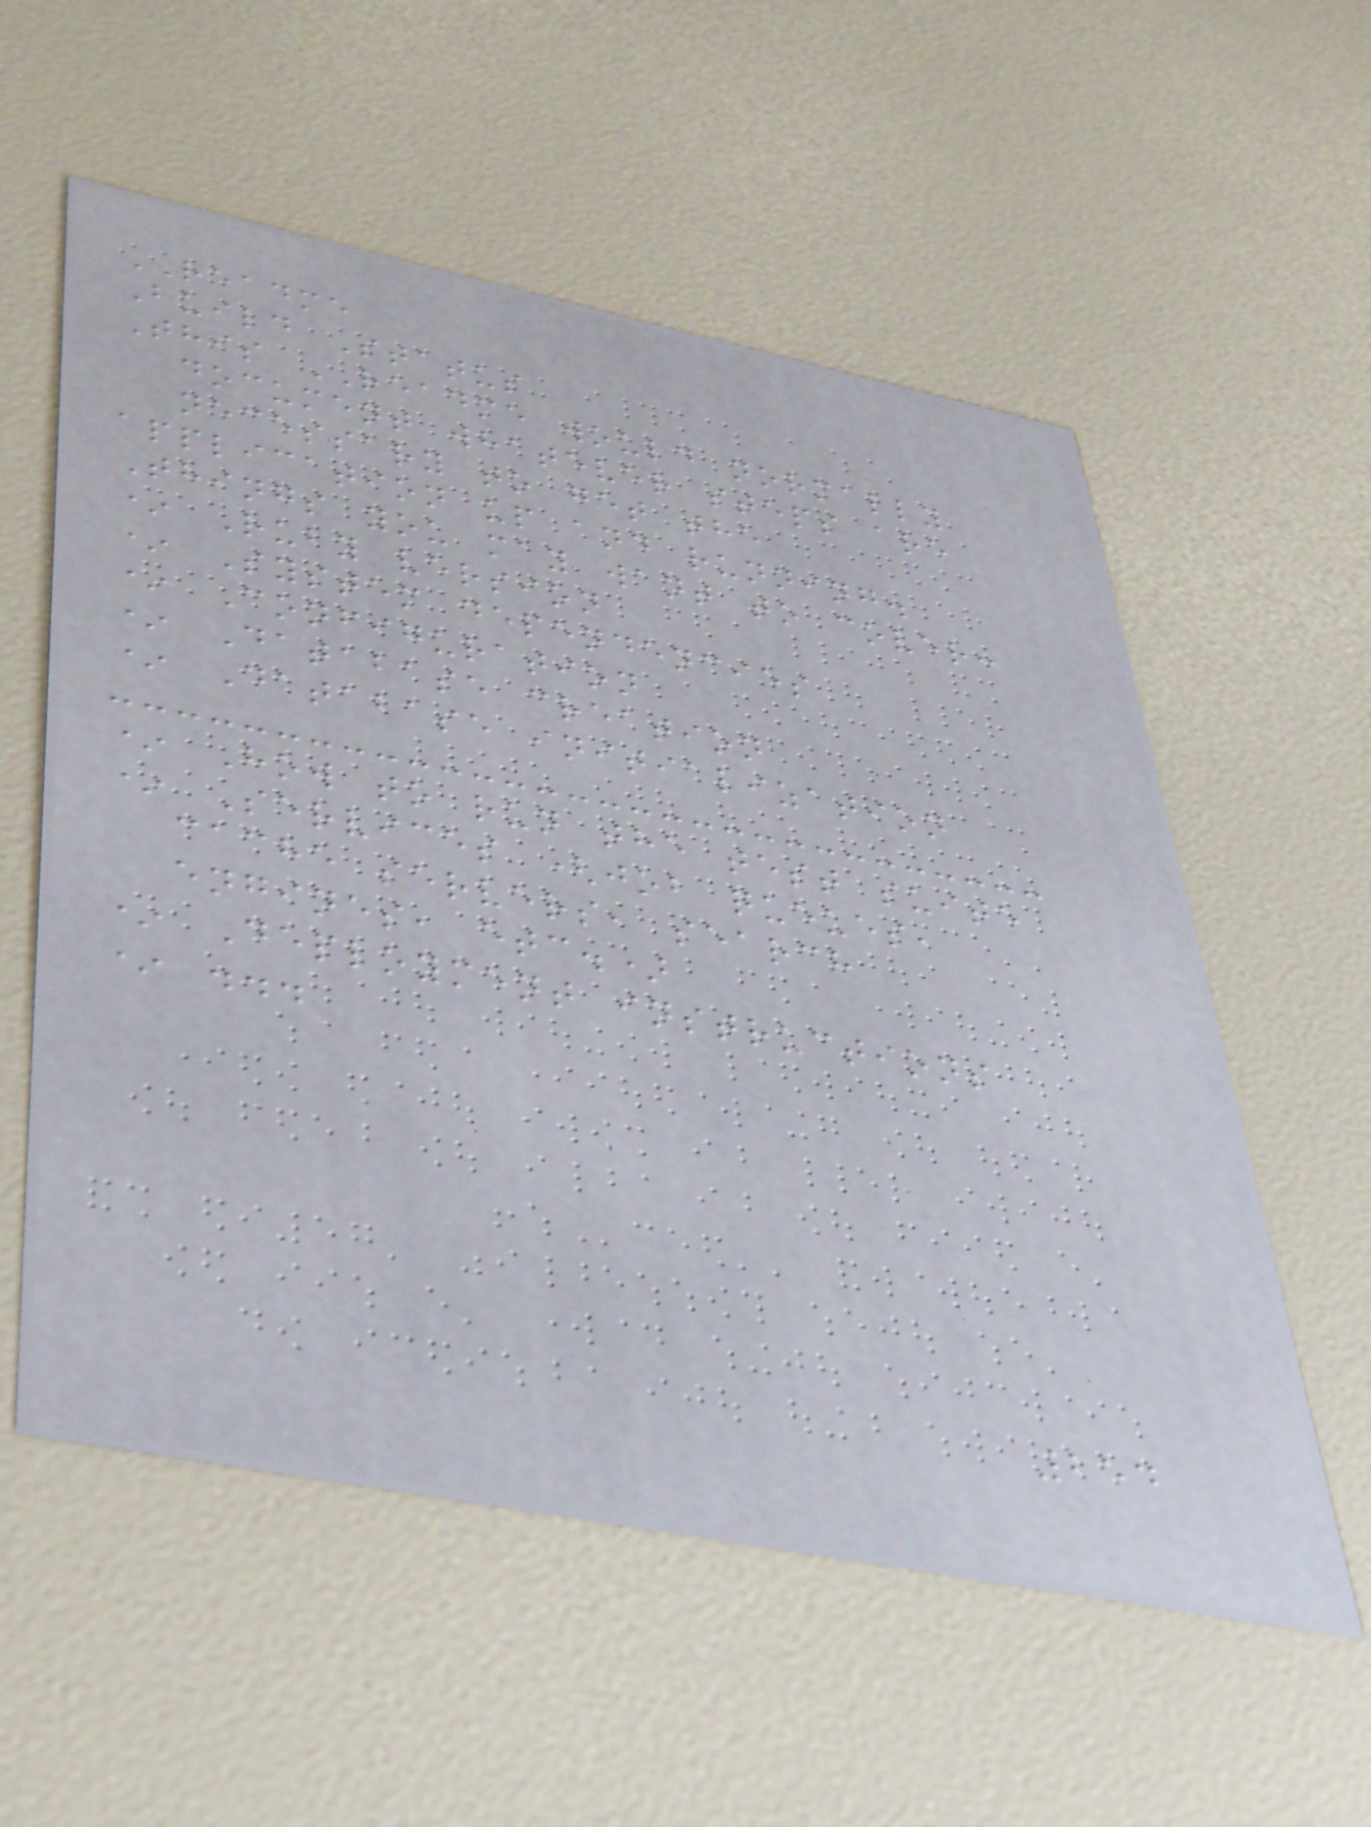README
Build Status
This README would normally
document whatever steps are
necessary to get the
application up and running.
Things you may want to cover:
* Ruby version
* System dependencies
* Configuration
* Database creation
* Database initialization
* How to run the test suite
* Services (job queues,
cache servers, search
engines, etc.)
* Deployment instructions
* ...
254
